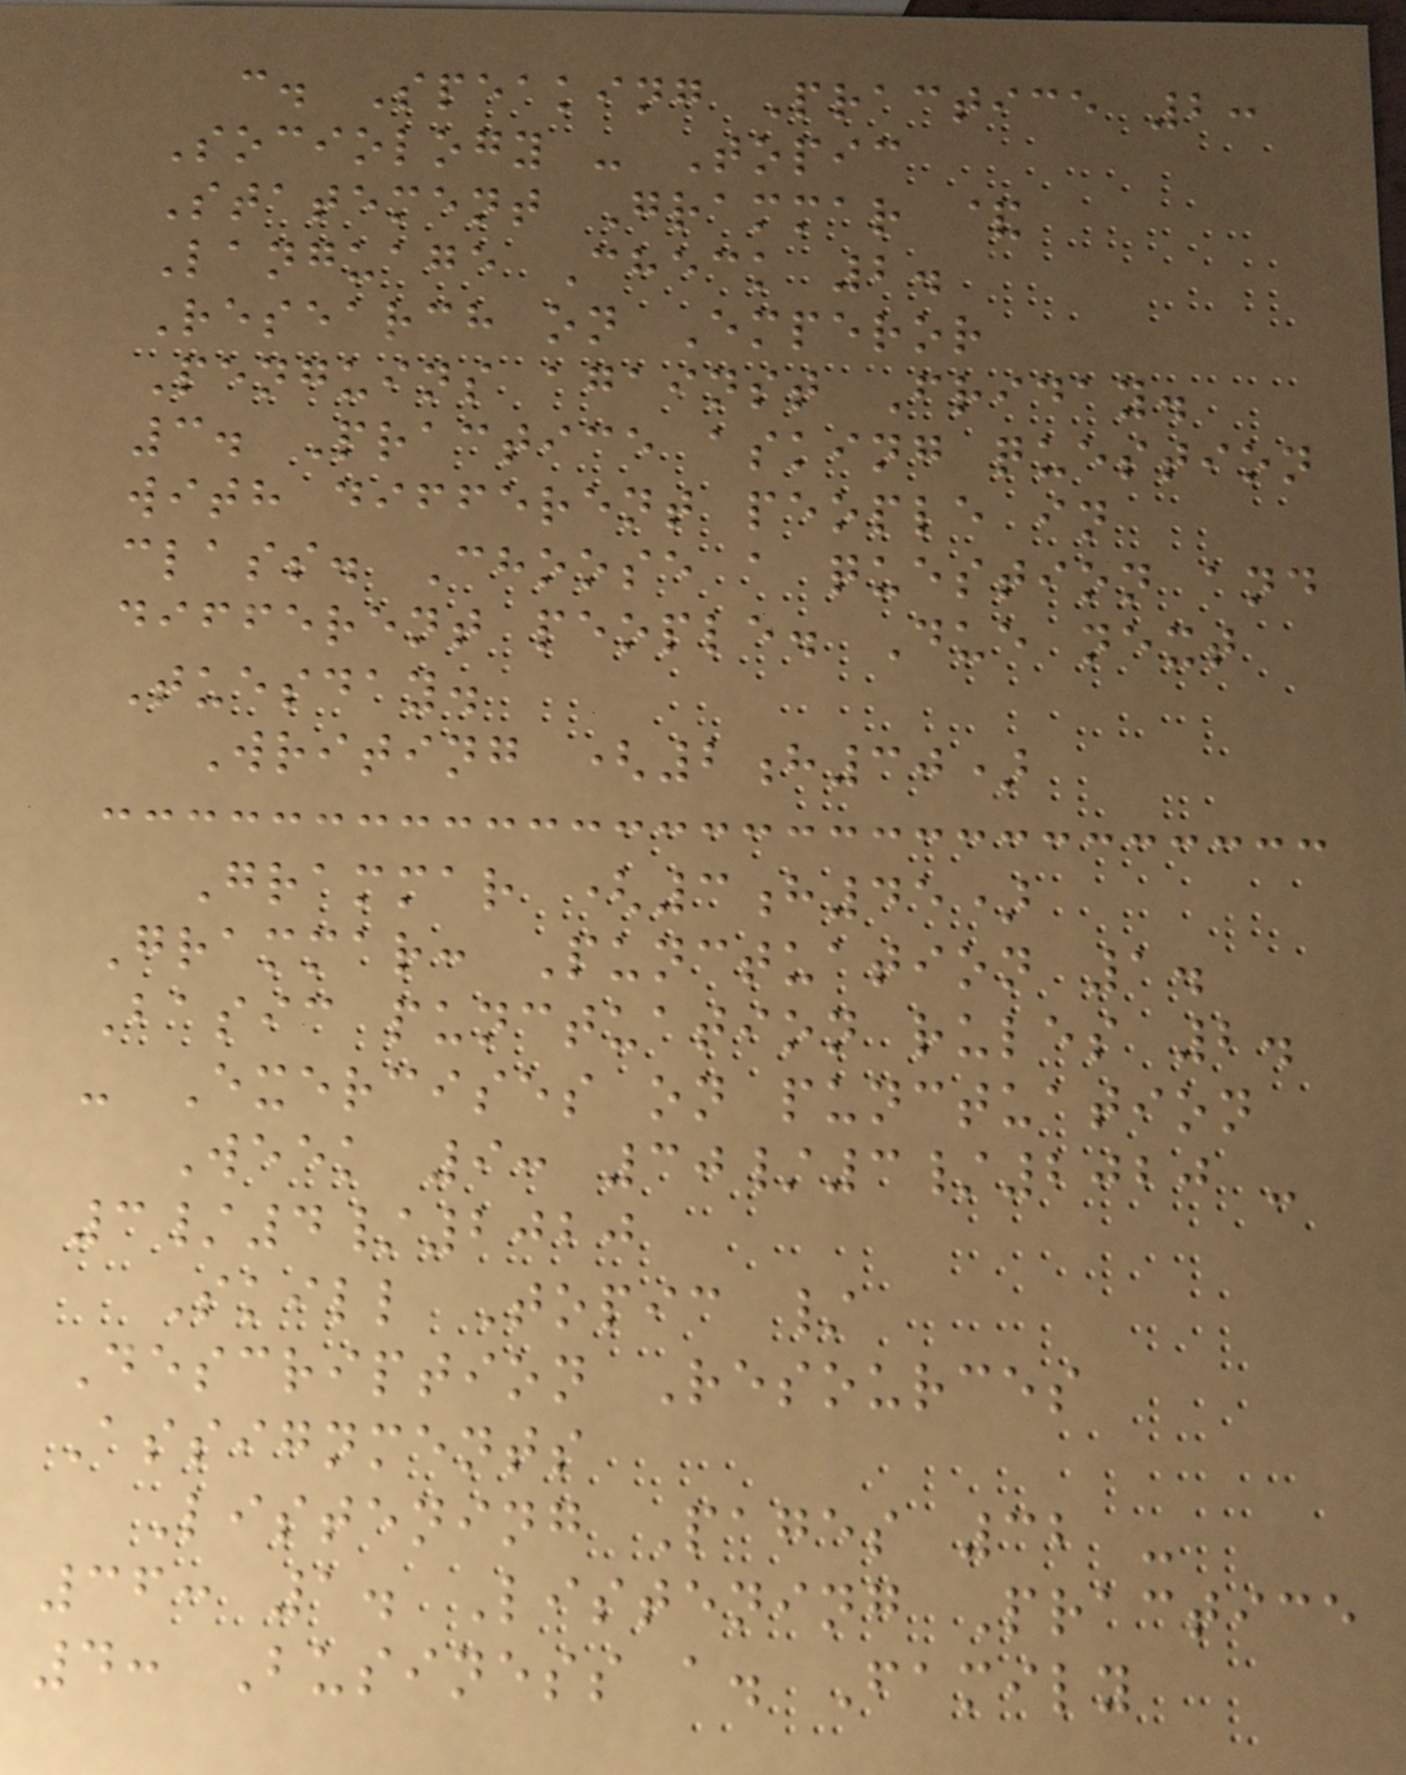c. Speaking Practice 2:
Sociology - Topic
Statement Grammar &
Language Check 2.
Research on Emperor
Penguins against Friday.
3. Practice asking question
with different people in
class. Choose a question and
different people. Due next
Tuesday.
Writing (2h30)
Grammar (3h45)
Grammar: Punctuation 1.
Basic punctuation rules 2.
- Exercises on punctuation
Week 9: 30/3/2020 -
3/4/2020
Skill Topic /
Description Resources
Assignments
Listening Pages 32 -
36: 1. Listening Practice
4: Business a. Family
